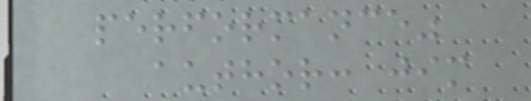performance"
author: jim
